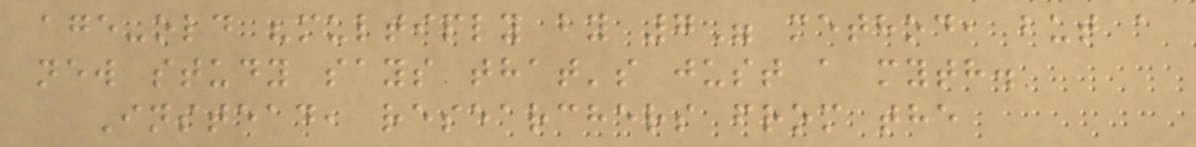age-old "multiply by 7" method, but a
new study says that's just a myth.
Instead, researchers from the
